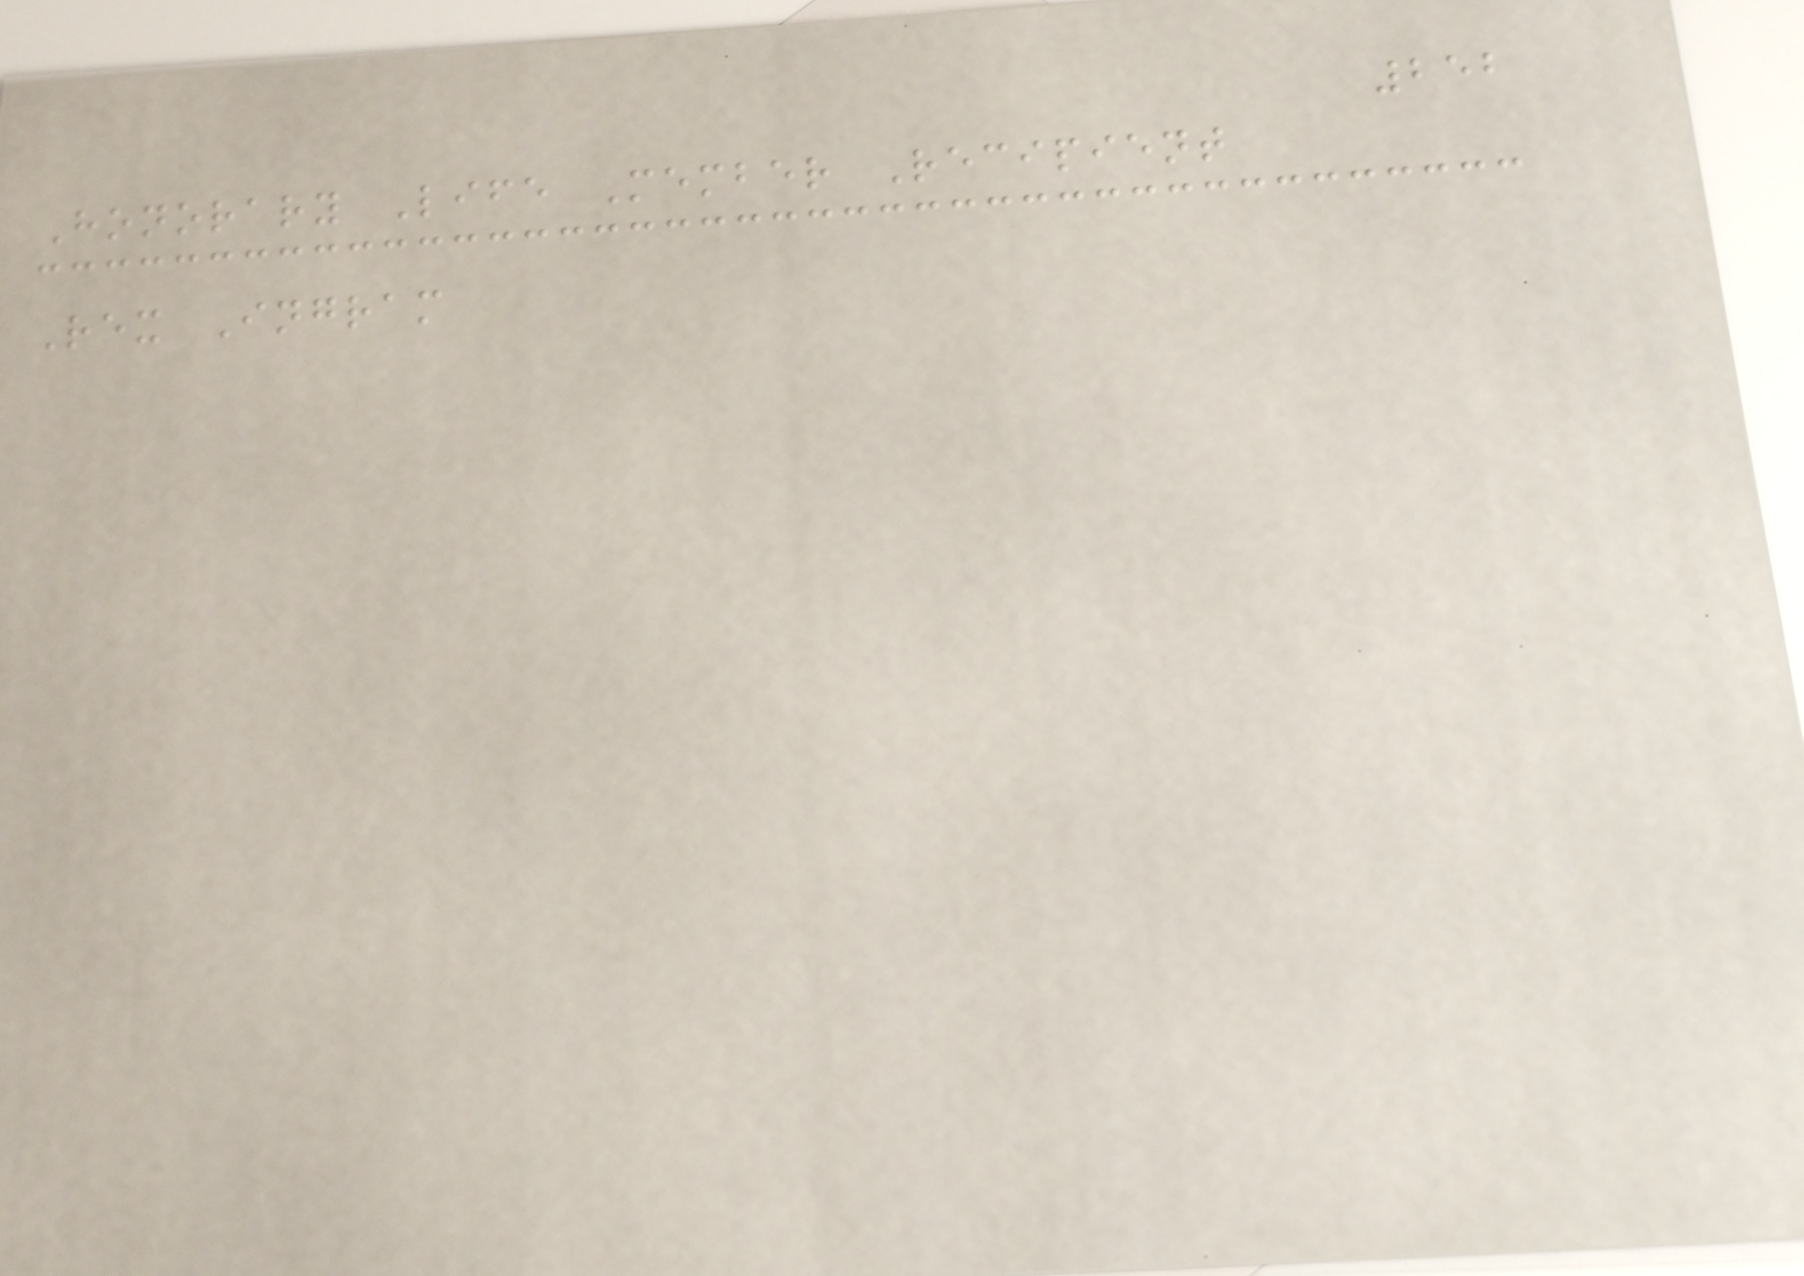252
Honorary Life Member Recipient
Rex Ingram
